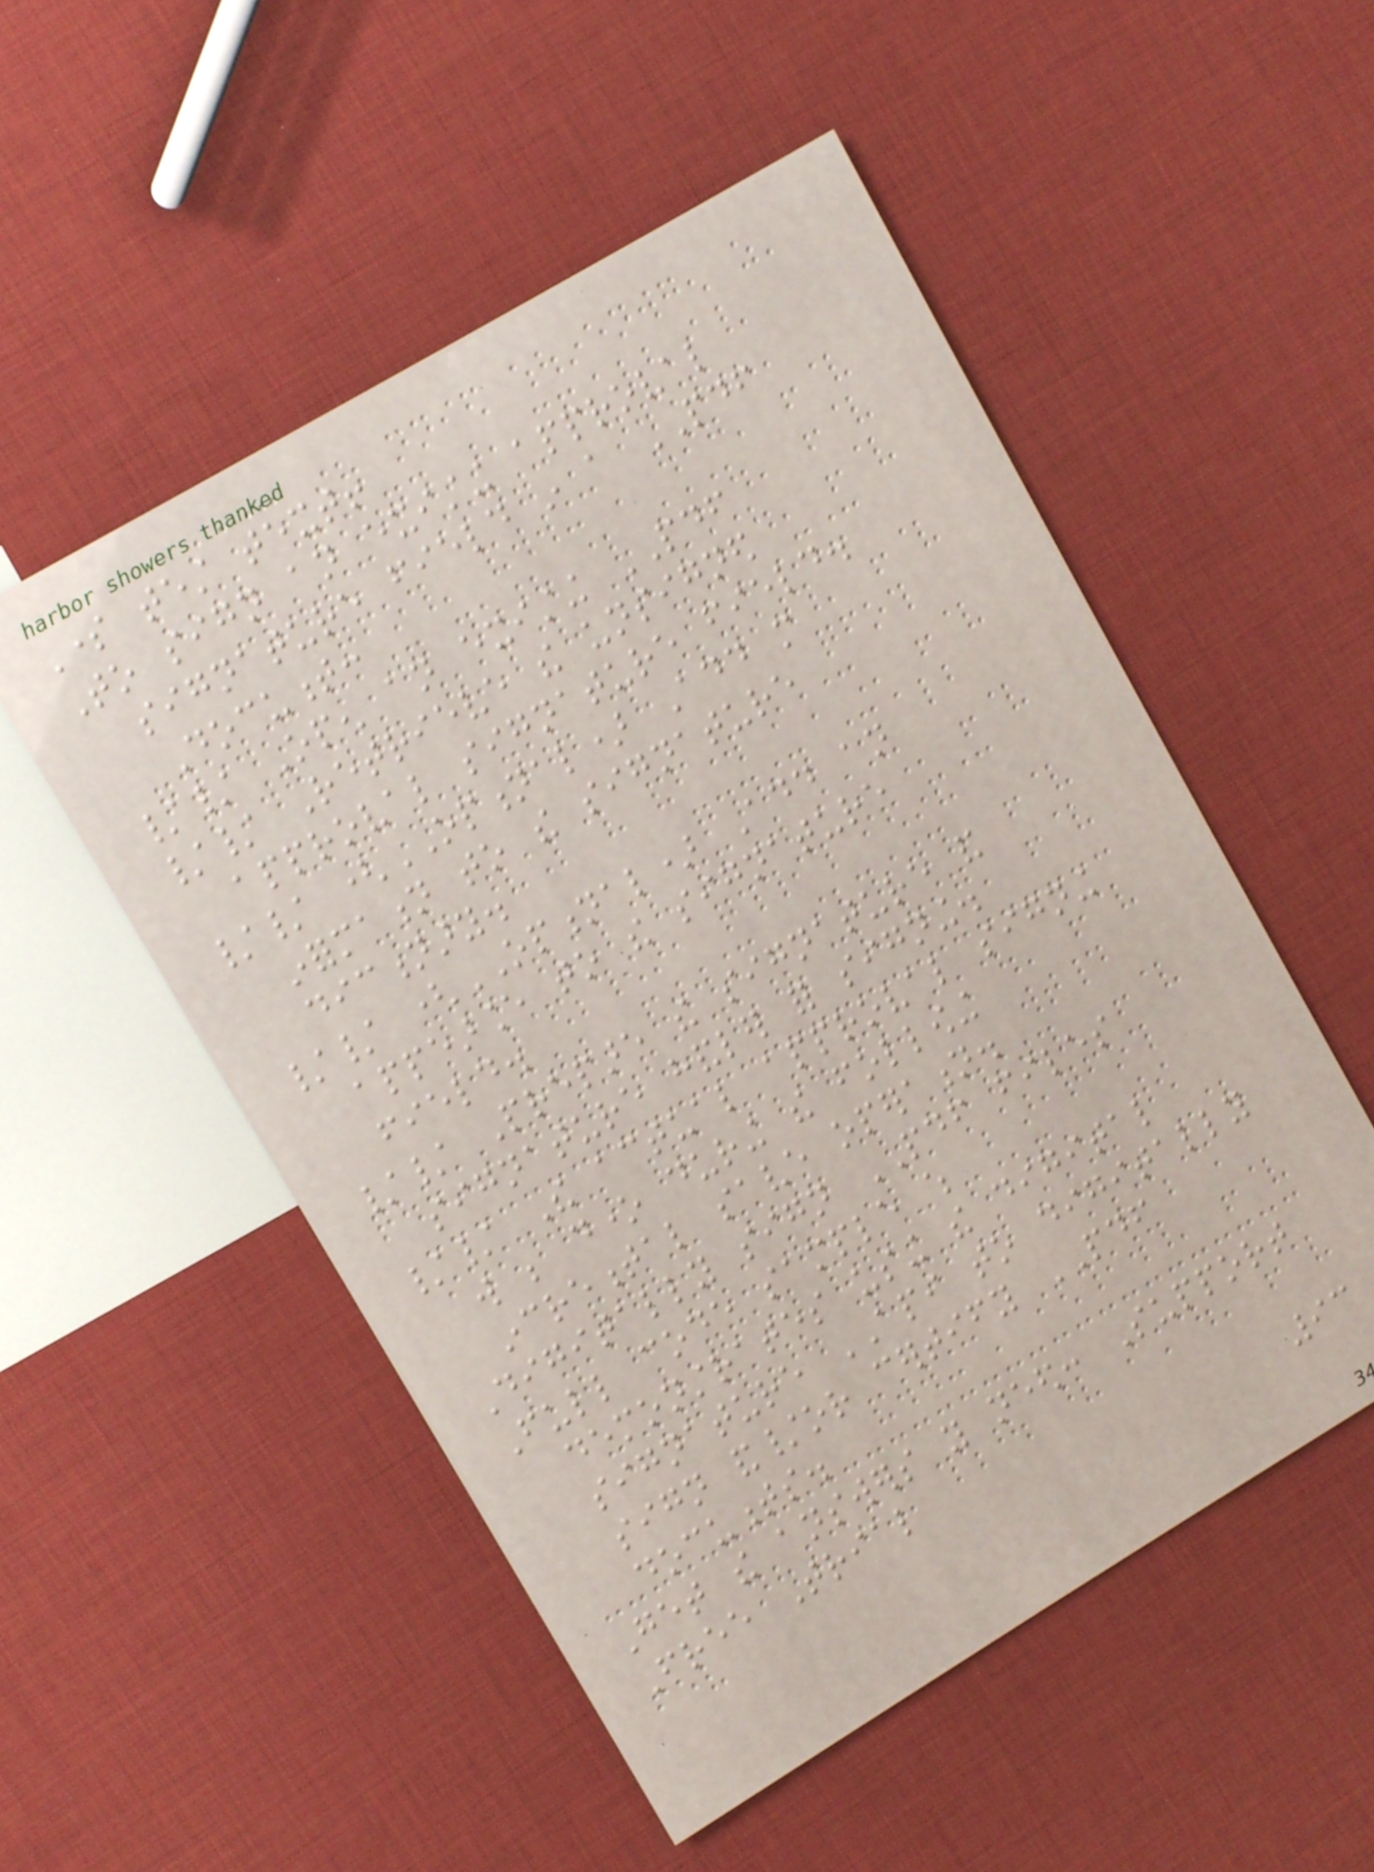Some test text!
To sign an existing approval
signature field in a PDF
Document:
// Open an existing PDF
// Retrieve the unsigned
approval signature field.
// (OPTIONAL) Add more
information to the signature
dictionary.
// (OPTIONAL) Add an
appearance to the signature
field.
// Prepare the signature and
signature handler for signing.
// The actual approval signing
will be done during the following
incremental save operation.
Digitally sign PDF files
Full code sample which
demonstrates using the digital
signature API to digitally
sign and/or certify PDF
documents.
Get the answers you need: Support
Free Trial
93
